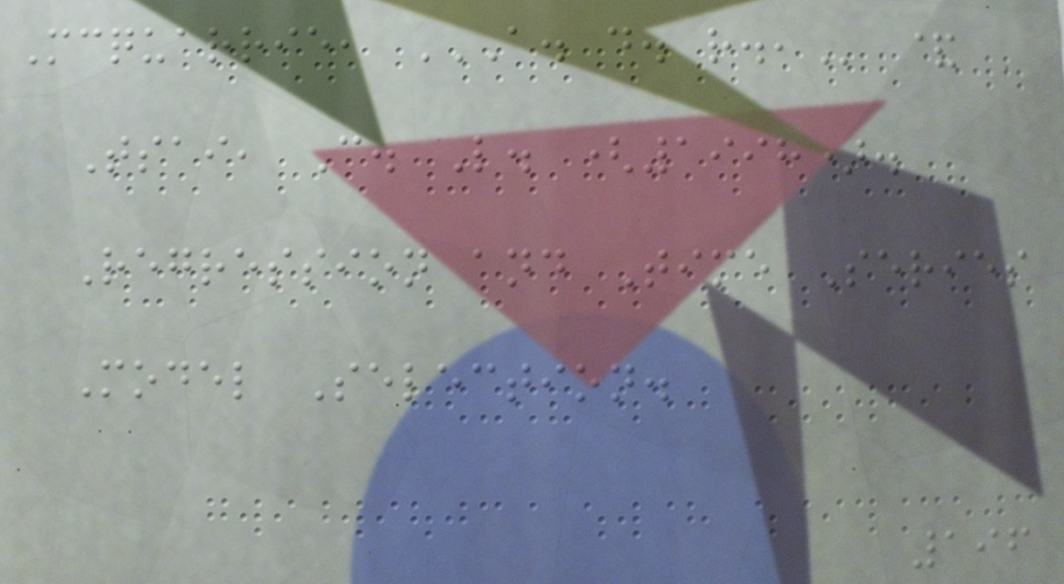Mcquarrie, A. D. R., &
Tsai, C. L. (1998).
Regression and Time Series
Model Selection.
196
